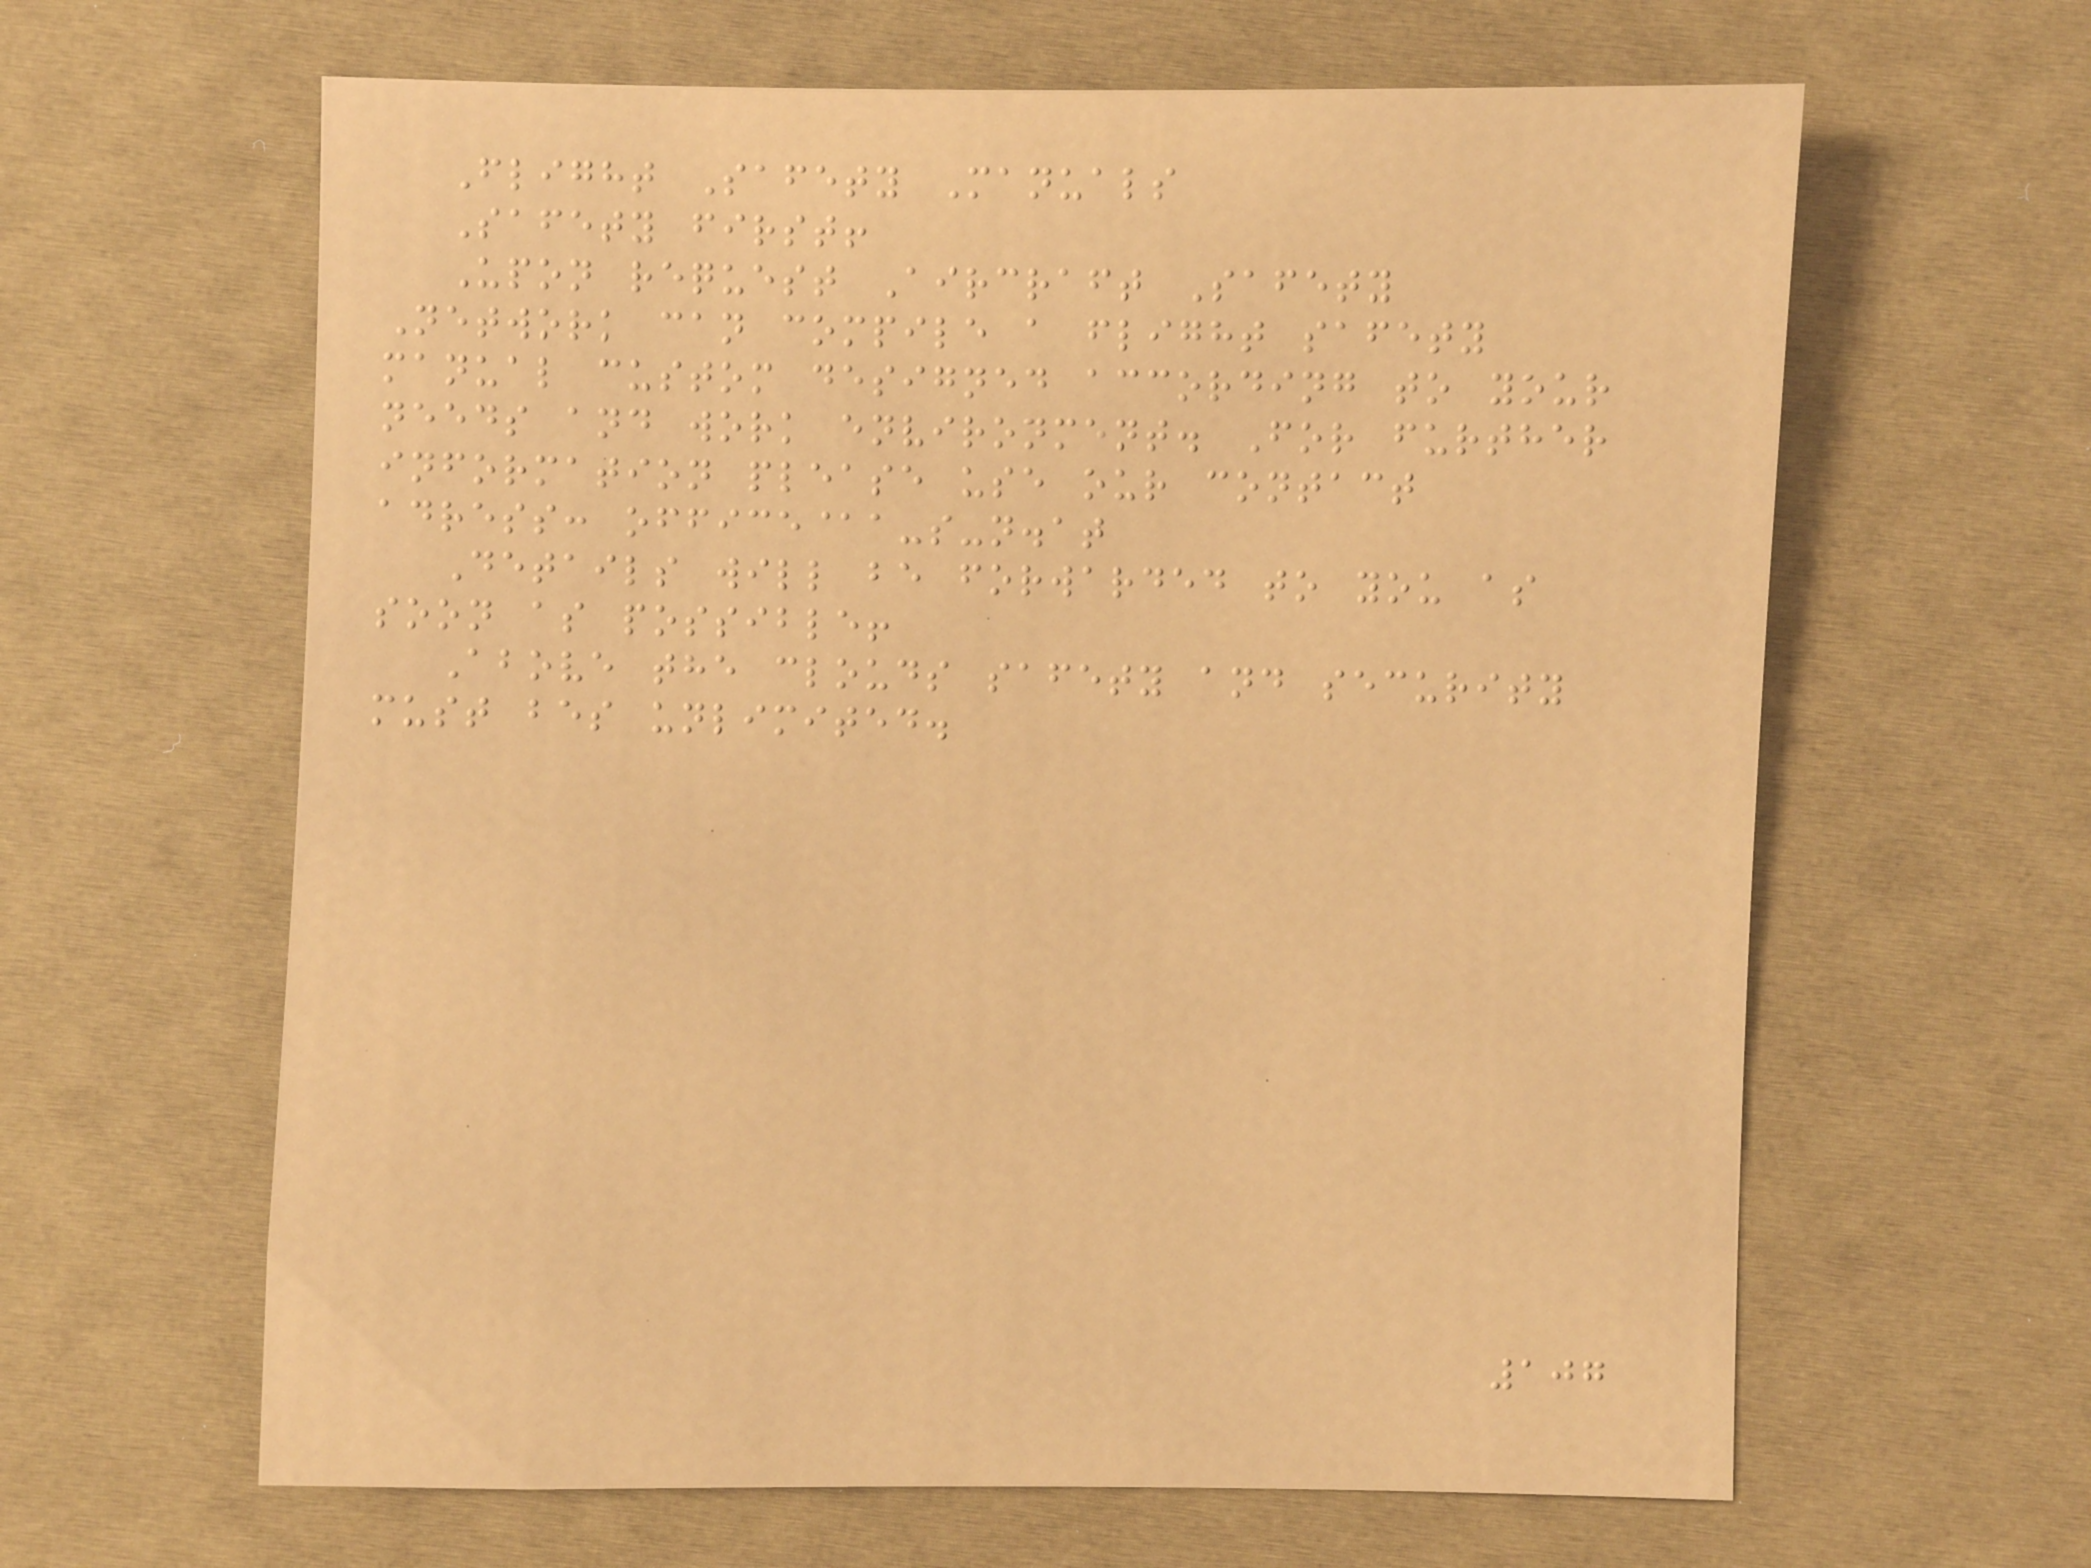Flight Safety Manuals
Safety first!
Upon request Aircraft Safety
Network can compile a flight safety
manual custom designed according to your
needs and work environment. For further
information please use our contact
adress: office@a-s-n.at
Details will be forwarded to you as
soon as possible!
Above the clouds safety and security
must bes unlimited.
107
